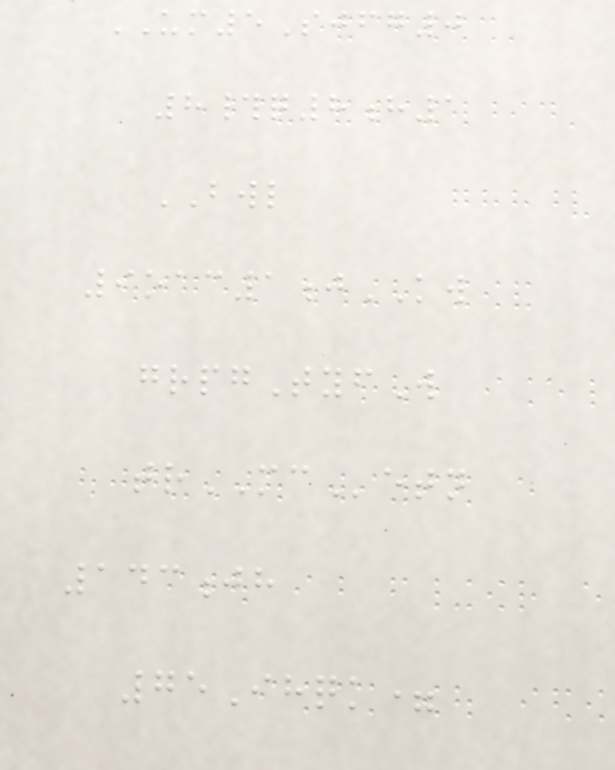UM5Sjfg0
8#q8h1
BWL
9oac1jKW
grpgTyfW
trMCetn
143jh
75Ihqk=
